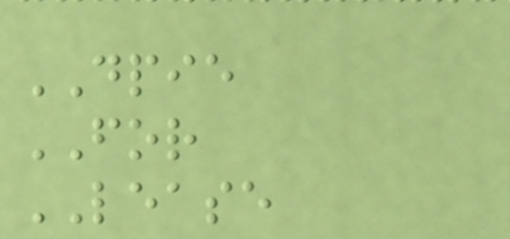DPIE
FOR
LEASE
